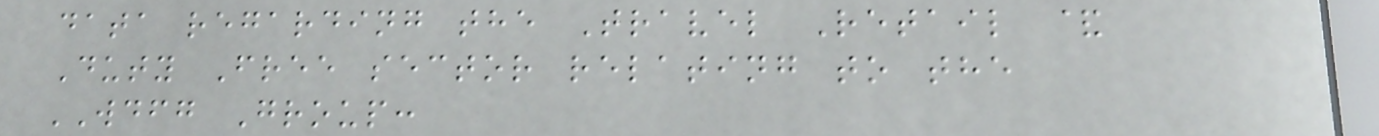data regarding the Travel Retail &
Duty Free sector relating to the
WDFG Group:
